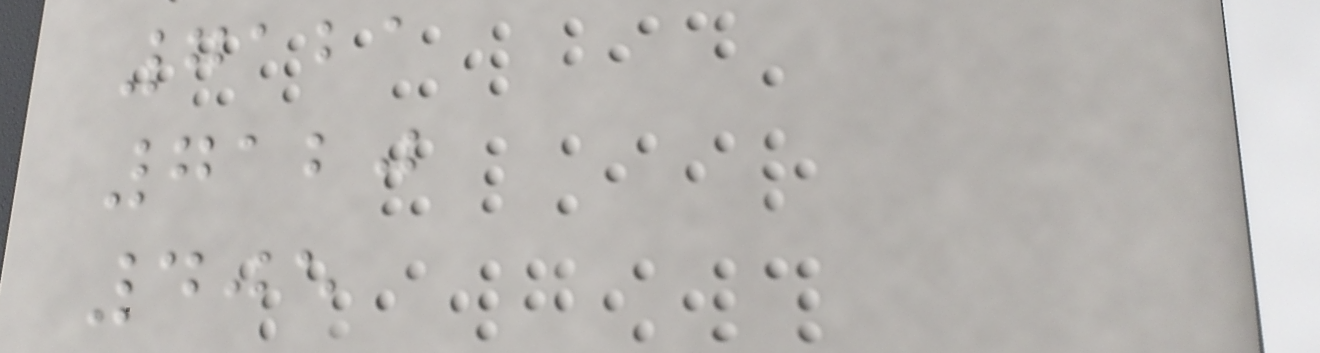7121
7120
405
